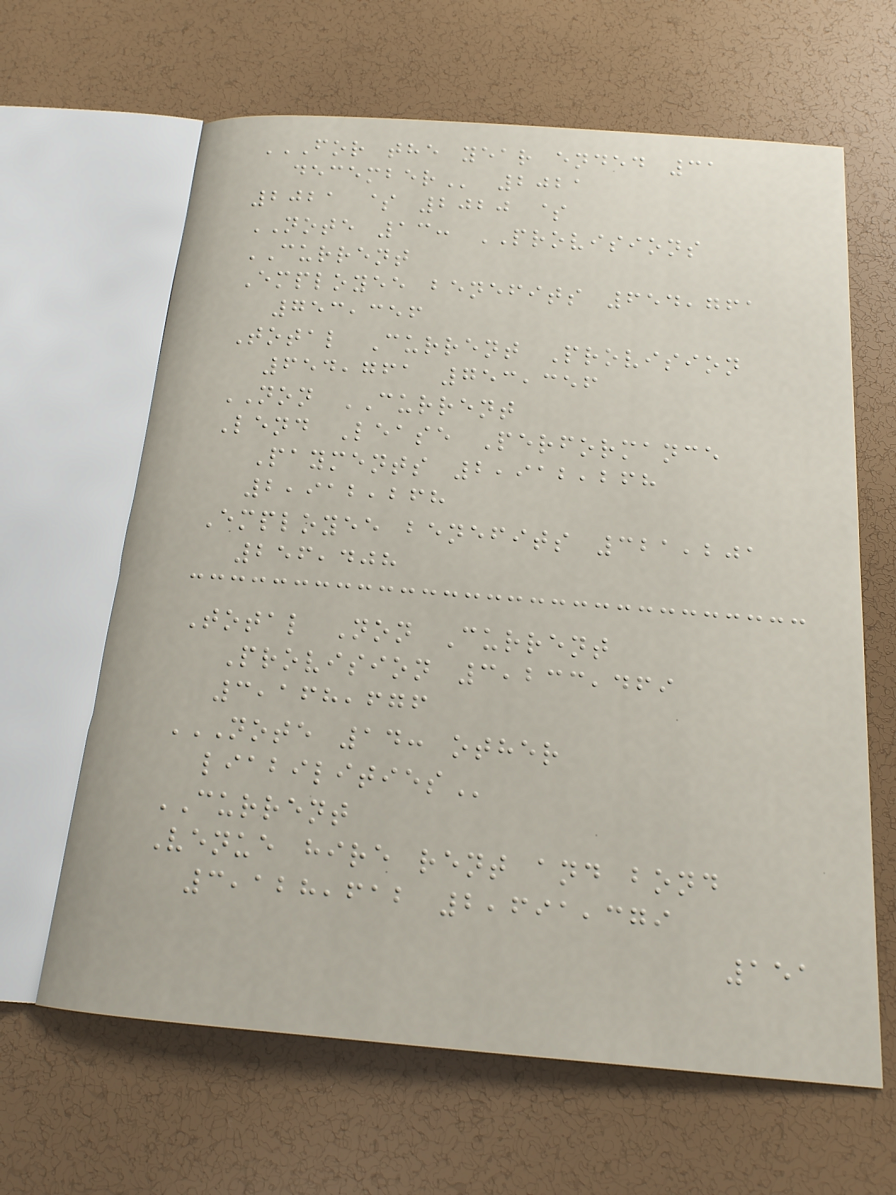FOR THE YEAR ENDED 31
DECEMBER 2021
2021 $ 2020 $
NOTE 13: PROVISIONS
CURRENT
Employee benefits 654,761
753,356
Total Current Provision
654,761 753,356
NON CURRENT
Lend Lease Performance
Payments 2,912,268
2,912,268
Employee benefits 321,201
256,408
Total Non Current
Provision 3,233,469
3,168,676
NOTE 14: OTHER
LIABILITIES
CURRENT
Venue hire rent and bond
3,128,612 2,691,379
151
